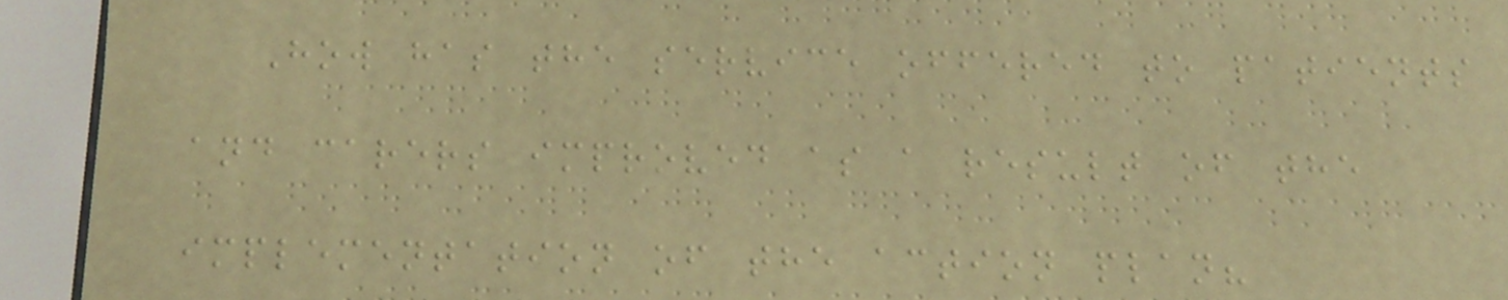How has the service offered to patients
and carers improved as a result of the
implementation of the action plan?
